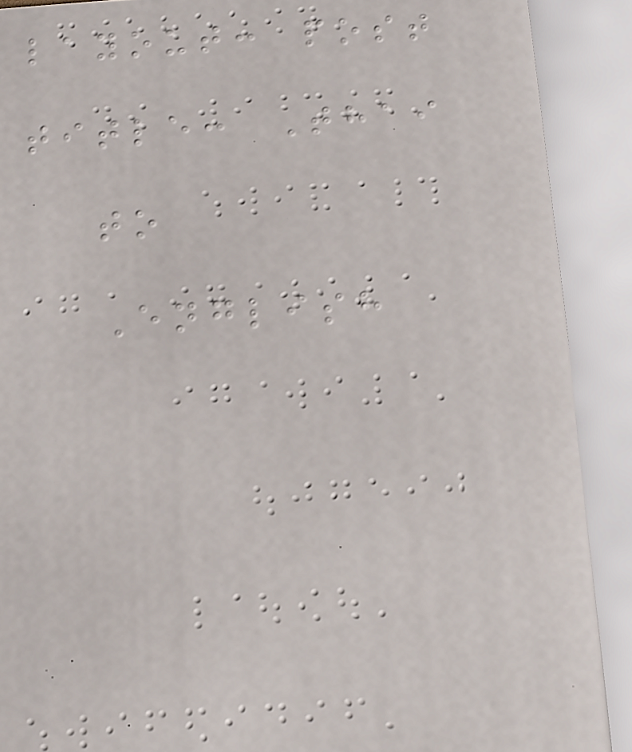layout: post
title: Thai
to
English
